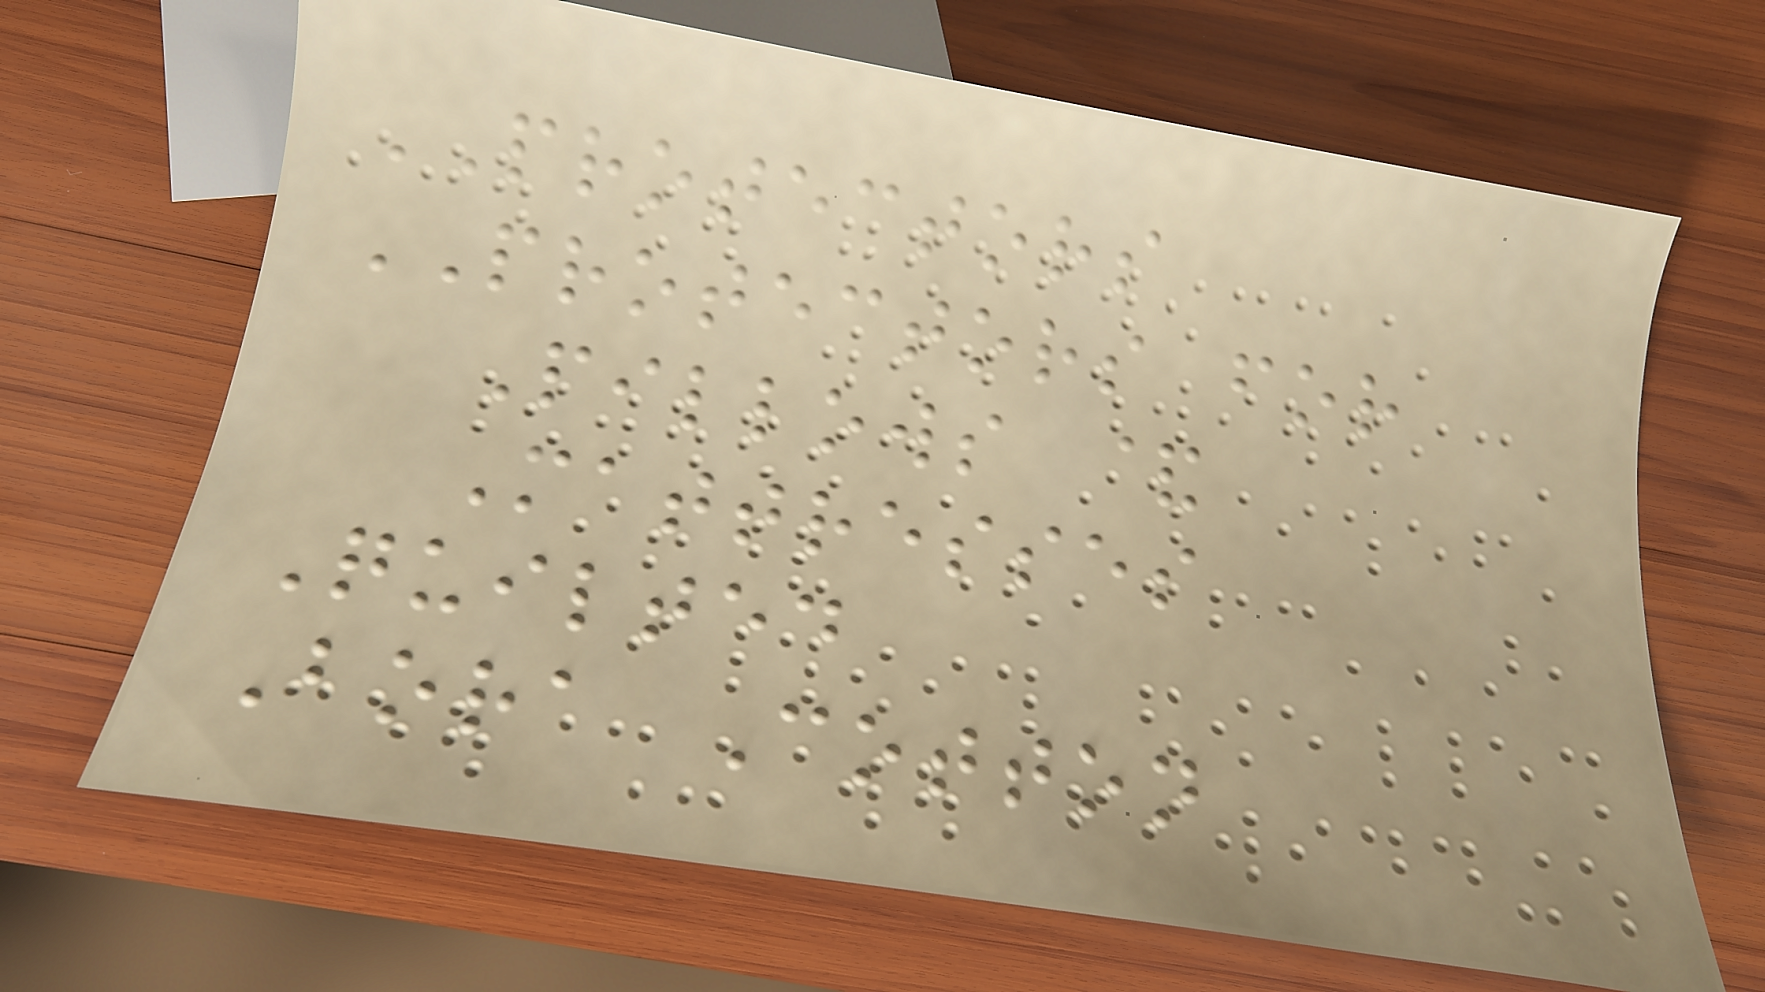PROTECTORS
PROTECTORS for
Pillows &
Mattresses
Quilted
Bora Cotton
